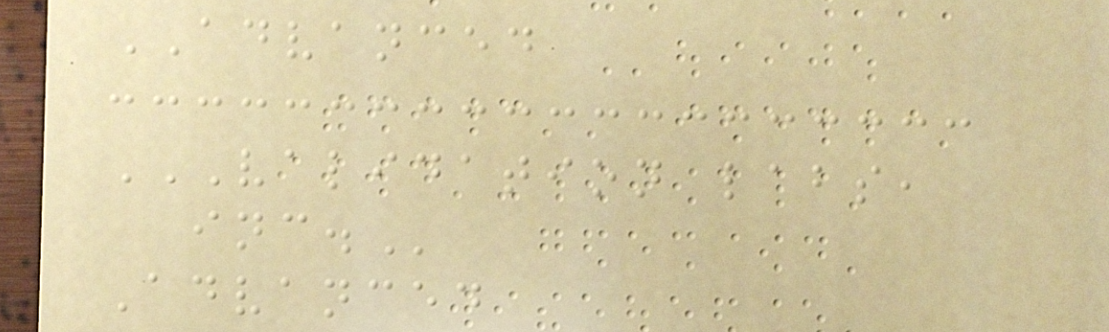ADVANCED
VALIDATION LABS,
INC.
Advanced
